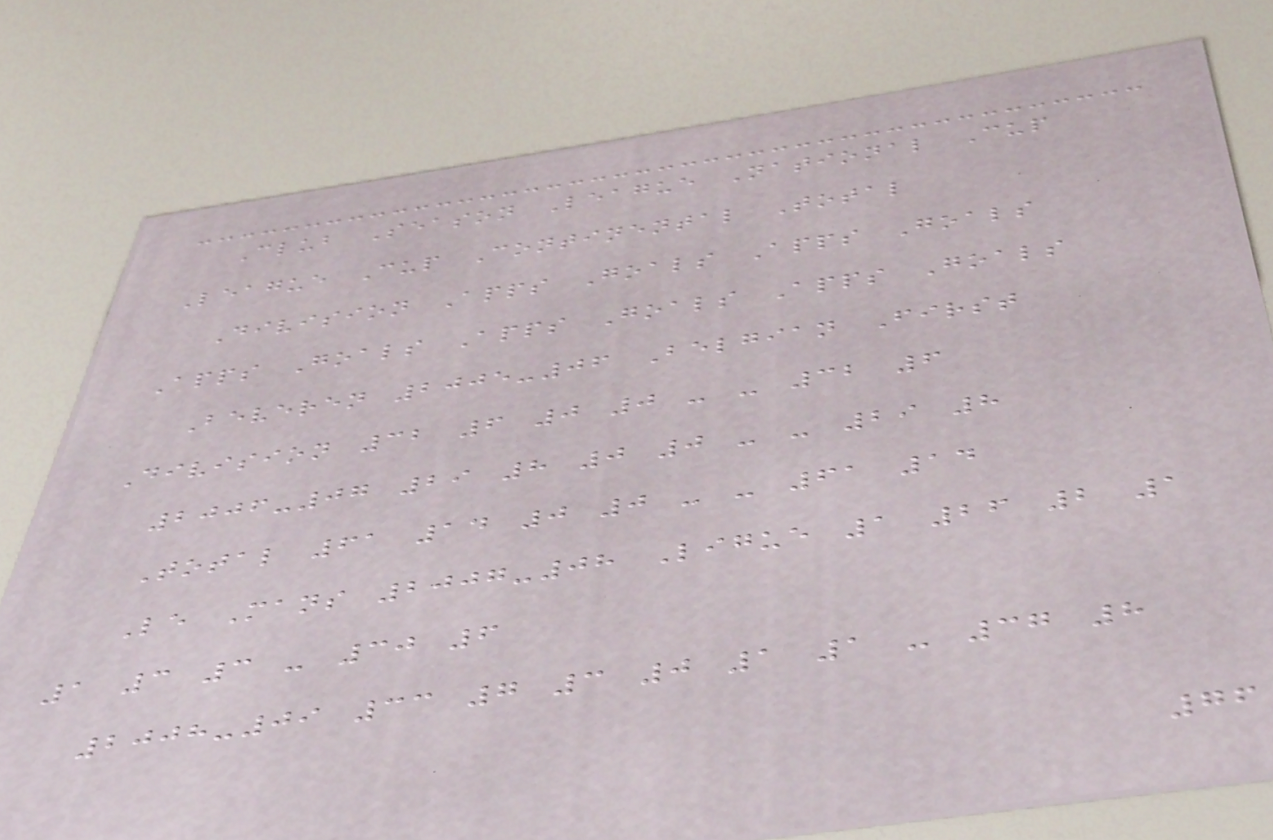Club Season League National Cup
League Cup Continental Total
Division Apps Goals Apps Goals
Apps Goals Apps Goals Apps Goals
Beveren 2005-06 Belgian First
Division 32 6 0 0 - - 32 6
2006-07 29 8 0 0 - - 29 8
Total 61 14 0 0 - - 61 14
Le Mans 2007-08 Ligue 1 26 2 1
1 3 3 - 30 6
2008-09 33 7 3 0 1 1 - 37 8
76
